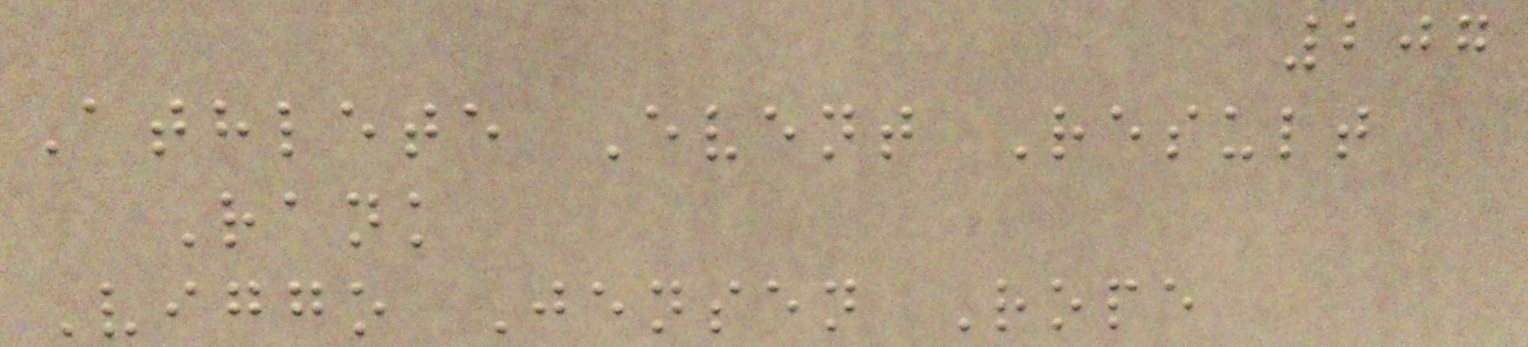207
Athlete Event Result
Rank
Viggo Jensen Rope
